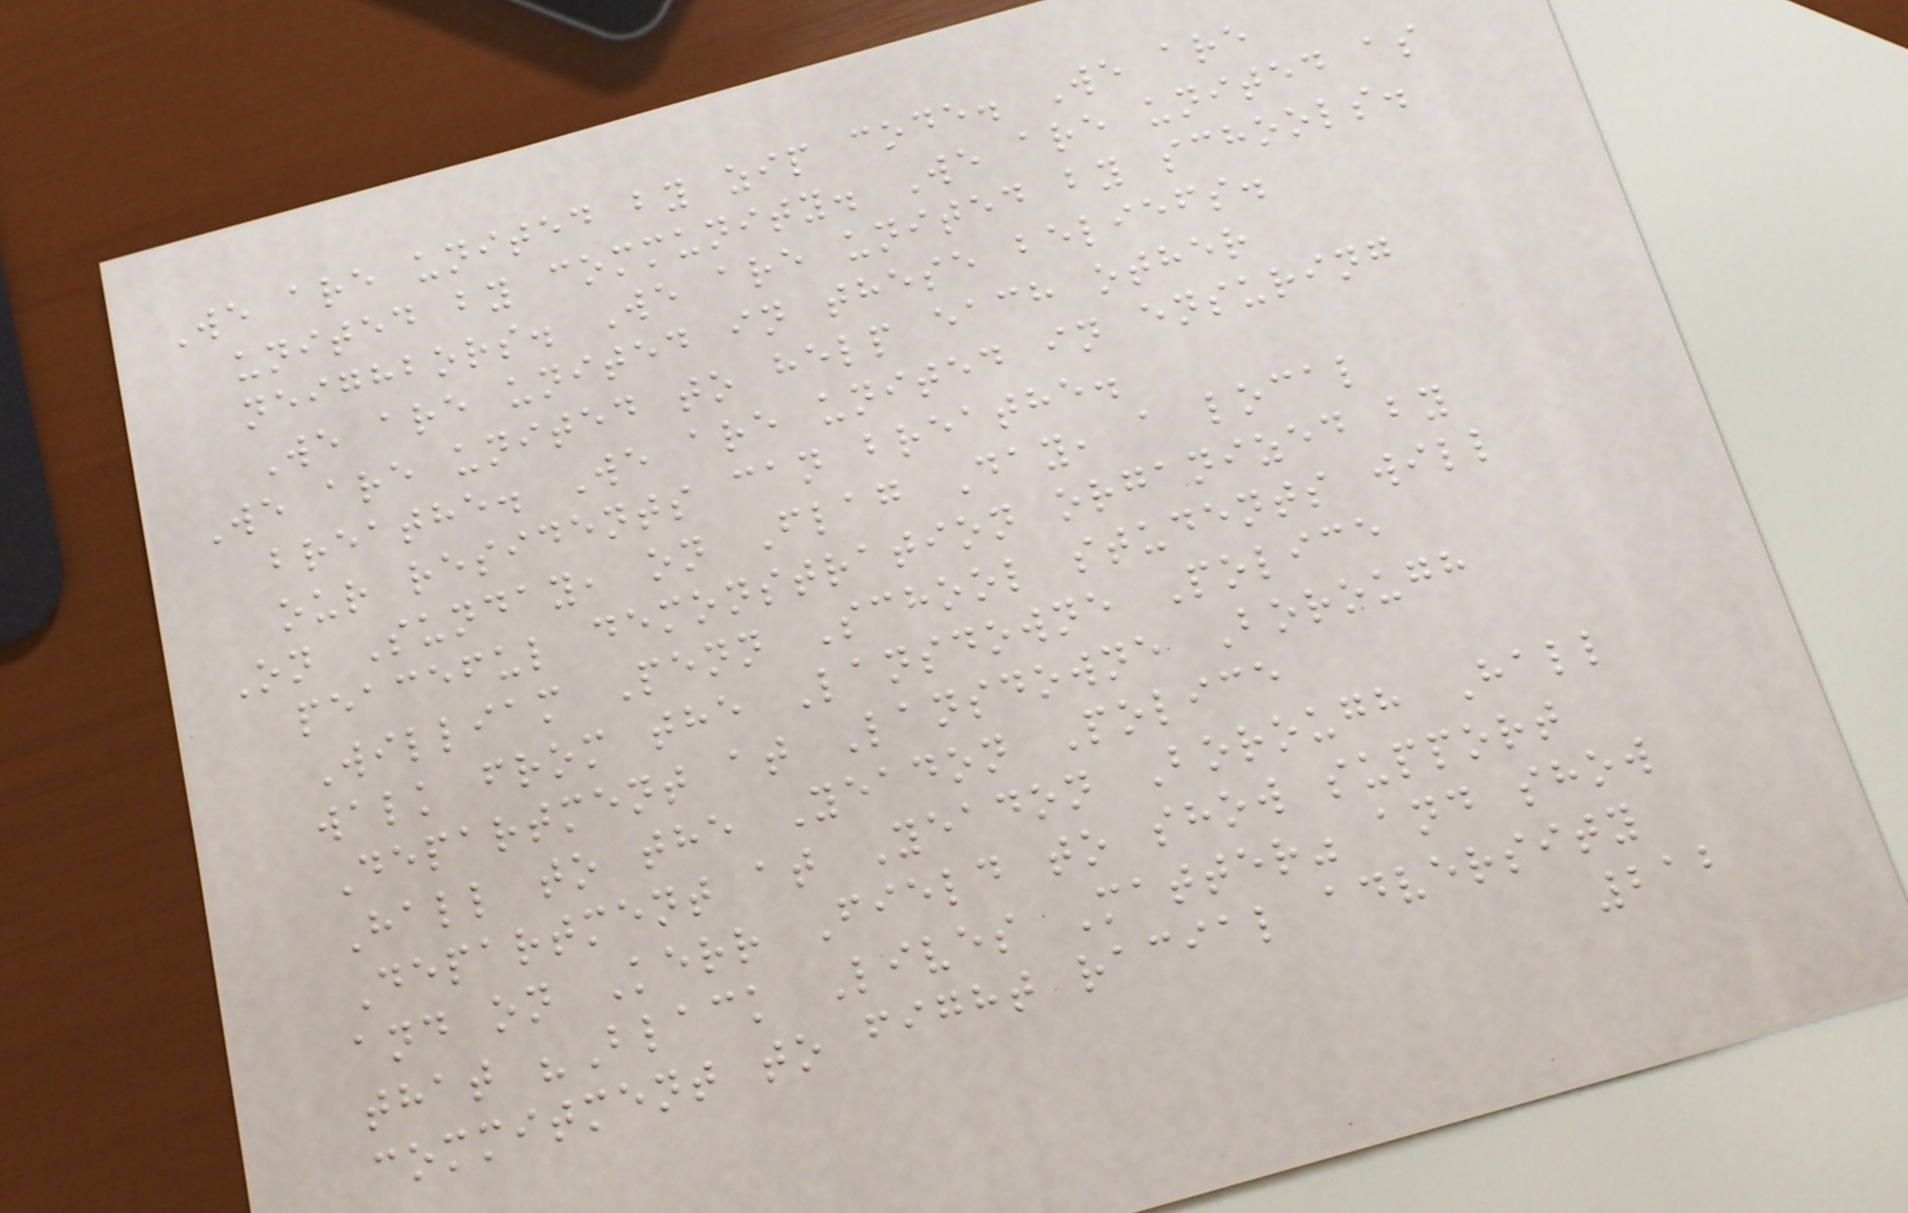We are united by zip code. We are
united by community. We are united as
neighbors. We are united by schools.
We are united in these beliefs.
We are united to help each other
breathe. We are united in ensuring
our residents can breathe.
On Sunday, on Flag Day, a local
peaceful demonstration organized by
William Penn School students will
walk from the Lansdowne Police
Department at Lansdowne Borough
Hall to the Yeadon Police
Department at Yeadon Borough Hall
and on Kerr Field to show support
that "Black Lives Matter" and show
commitment to fight racial adversity
212
